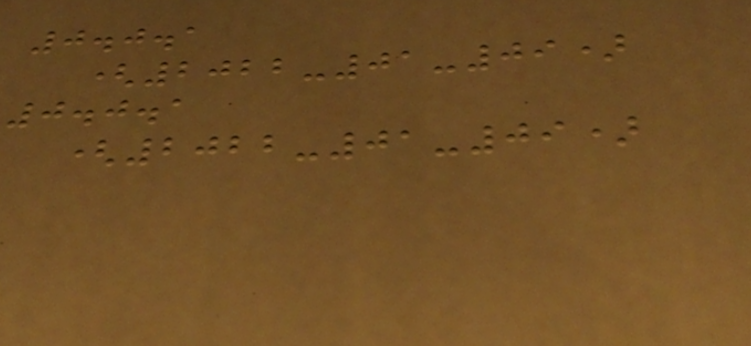0.0.1
(2022-01-09)
0.0.1
(2022-01-09)
